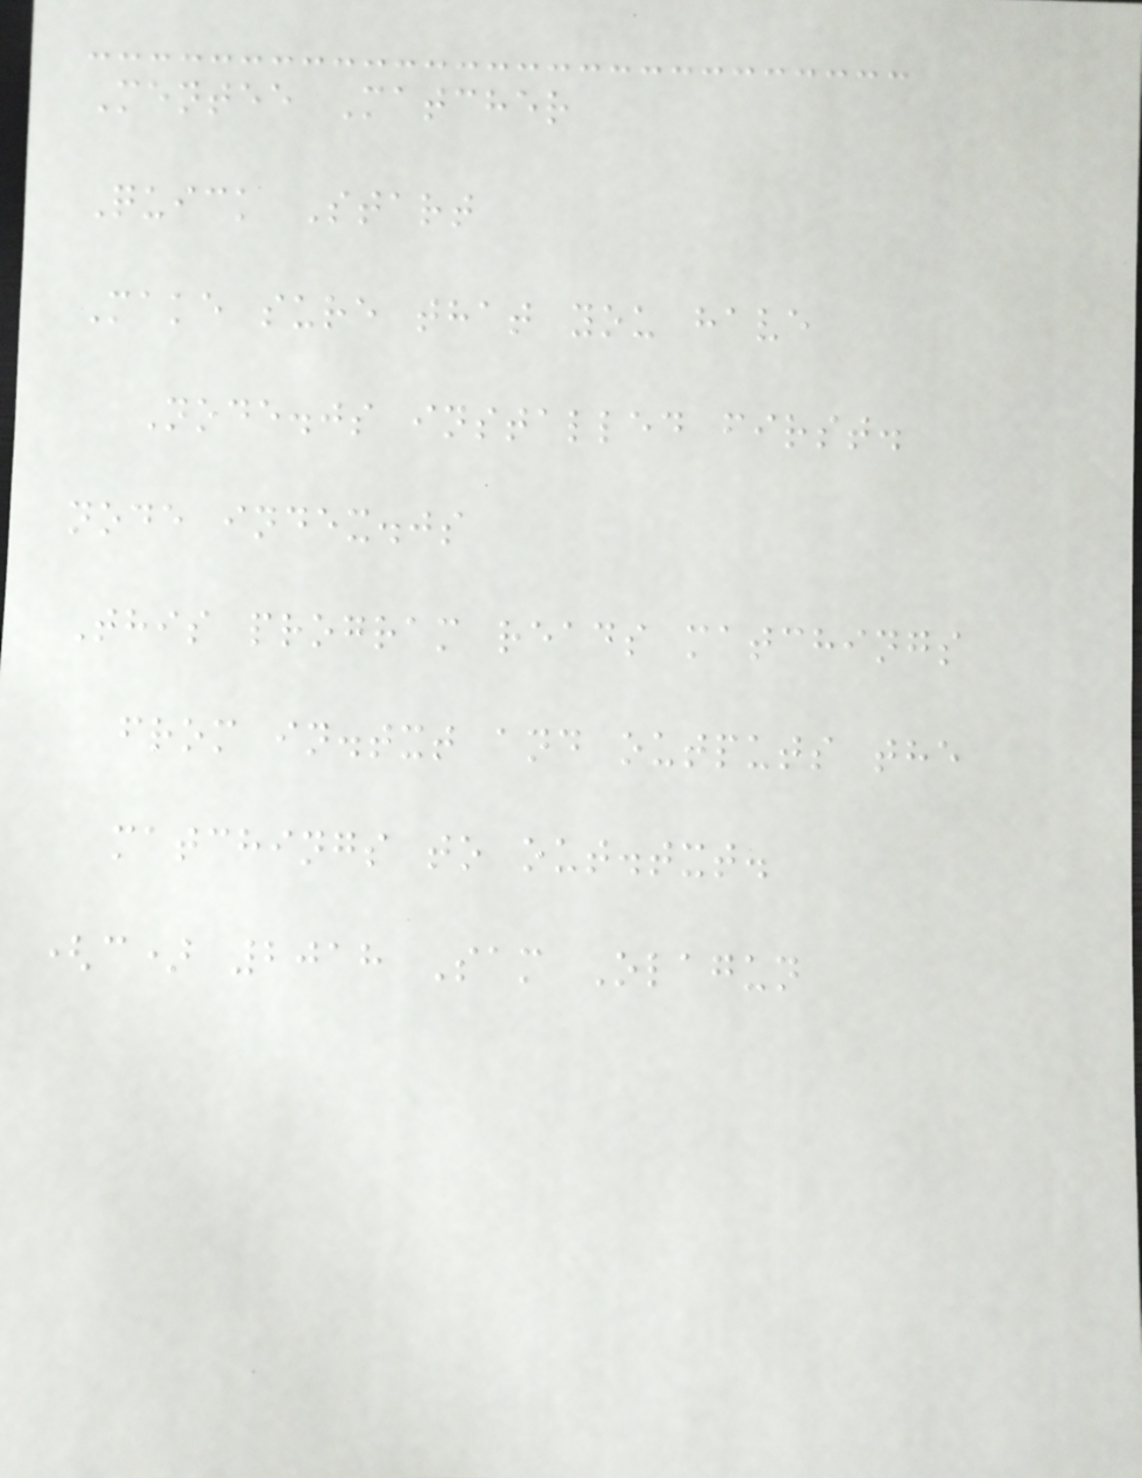Mentee Matcher
Quick Start
Make sure that you have
Node.js installed first.
node index.js
This program reads matchings
from in.txt and outputs the
matchings to out.txt.
(c) 2018 Sam Olagun
